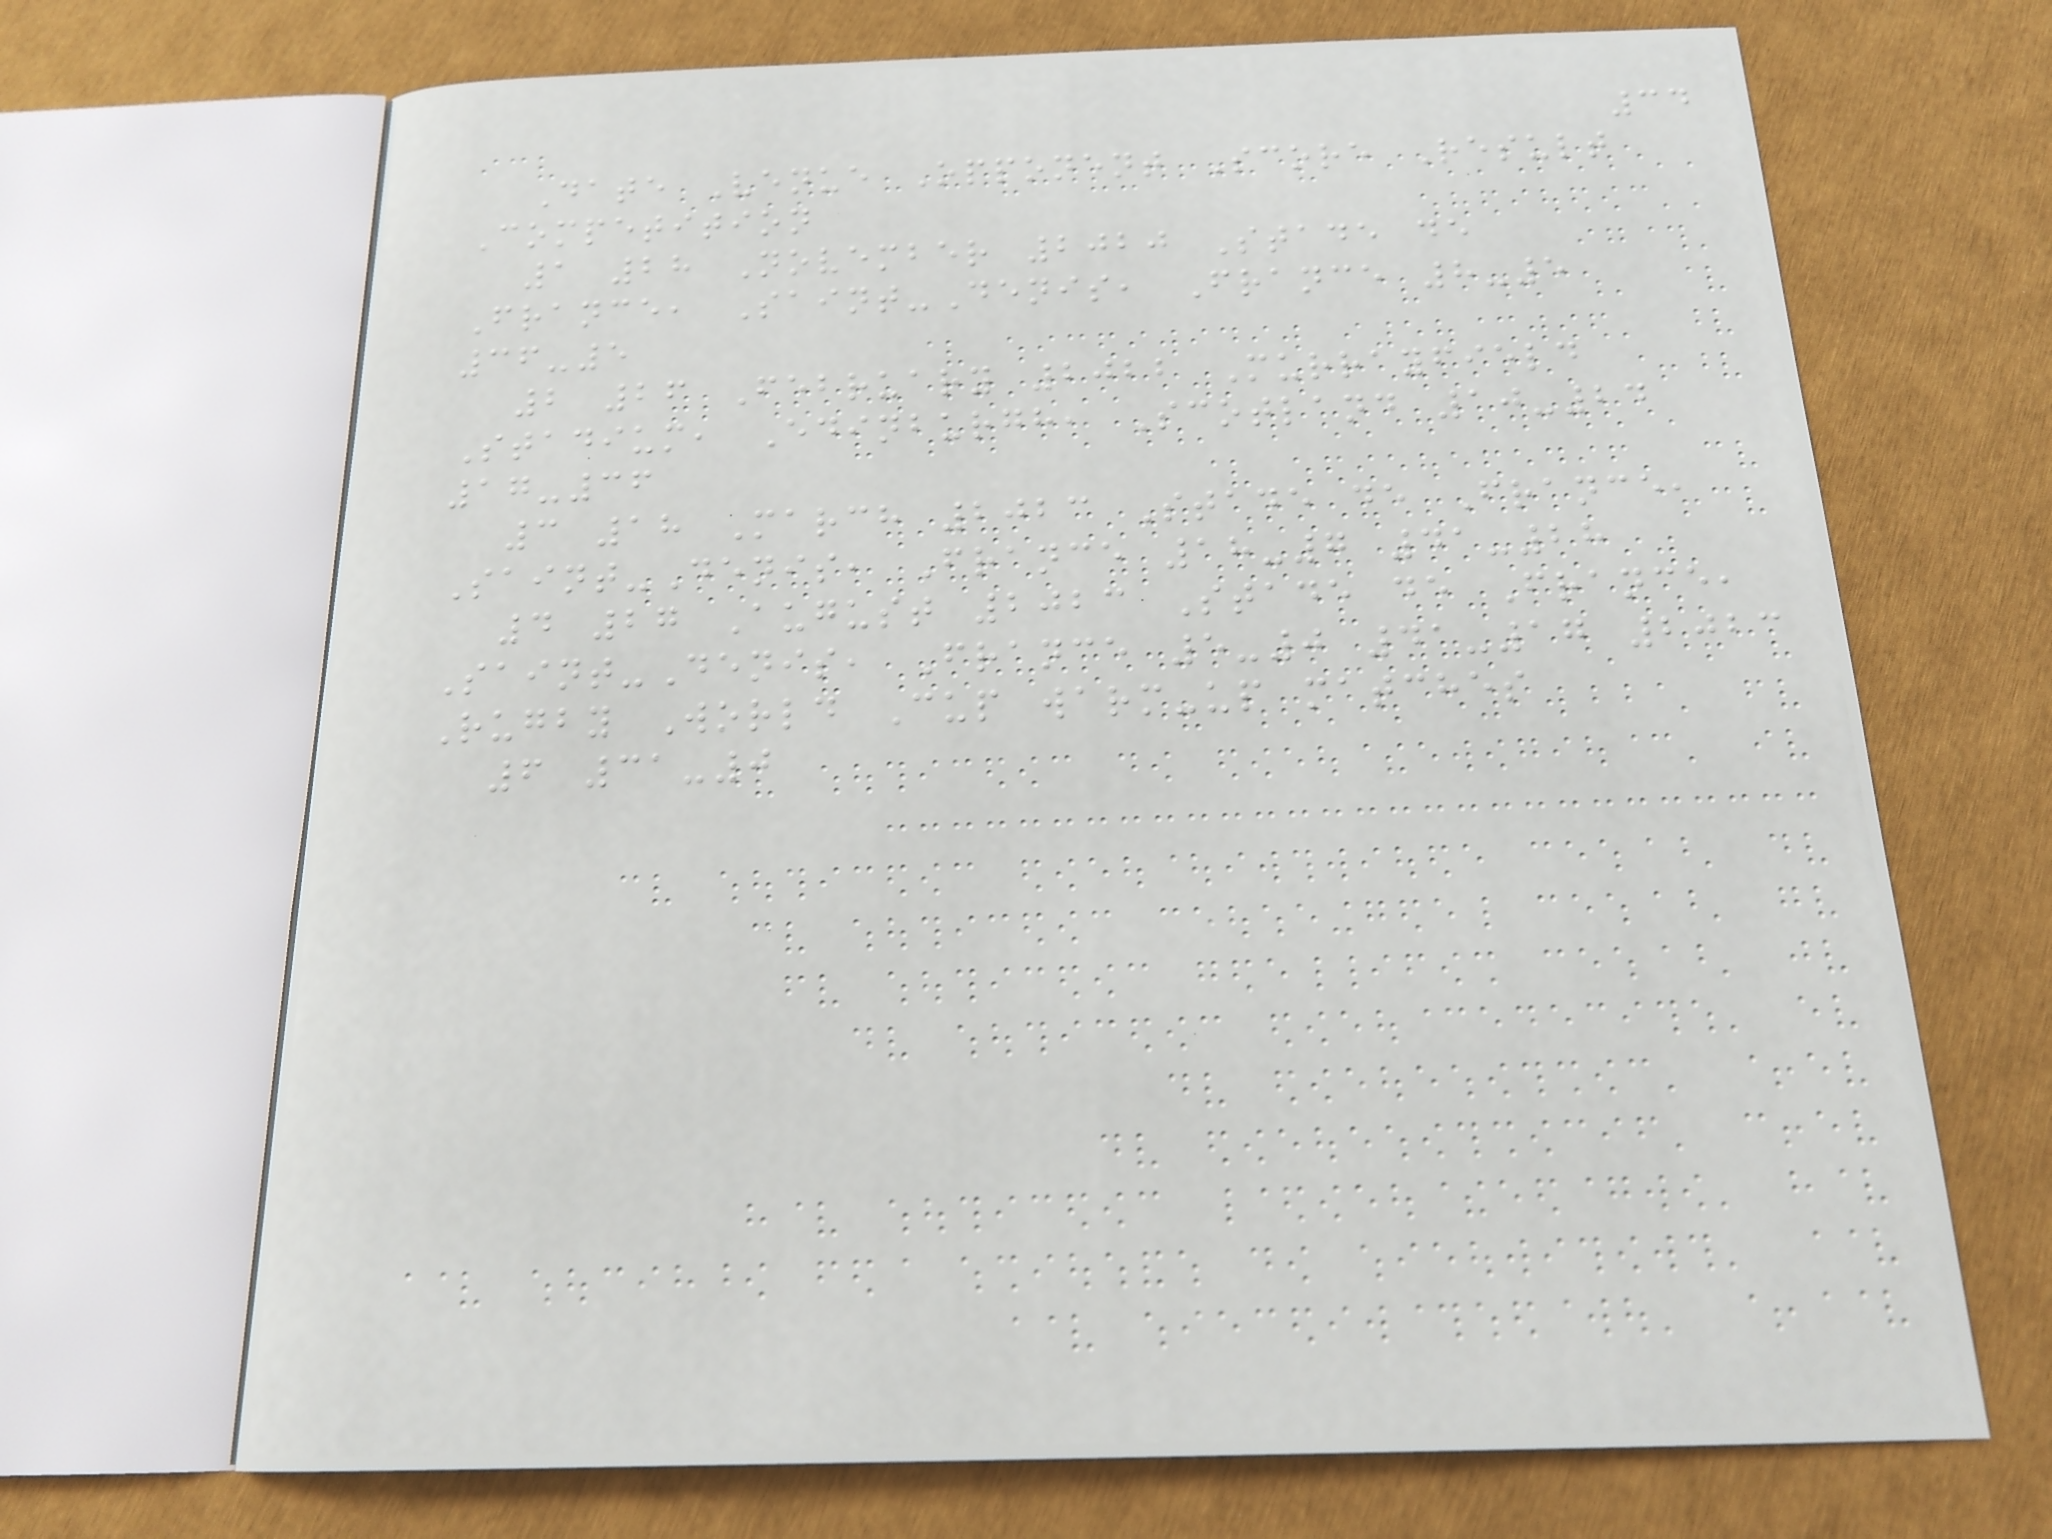34
Date Venue Opponent Score Result
Competition
1 28 November 2020 Stade de
France, Saint-Denis, France 8-5
36-5
2 26 February 2022 Murrayfield
Stadium, Edinburgh, Scotland 10-24
17-36
3 18 March 2023 Stade de France,
Saint-Denis, France 18-7 41-28
4 27 August 2023 Stade de France,
Saint-Denis, France 5-0 41-17 2023
Rugby World Cup warm-up matches
6 31-0
